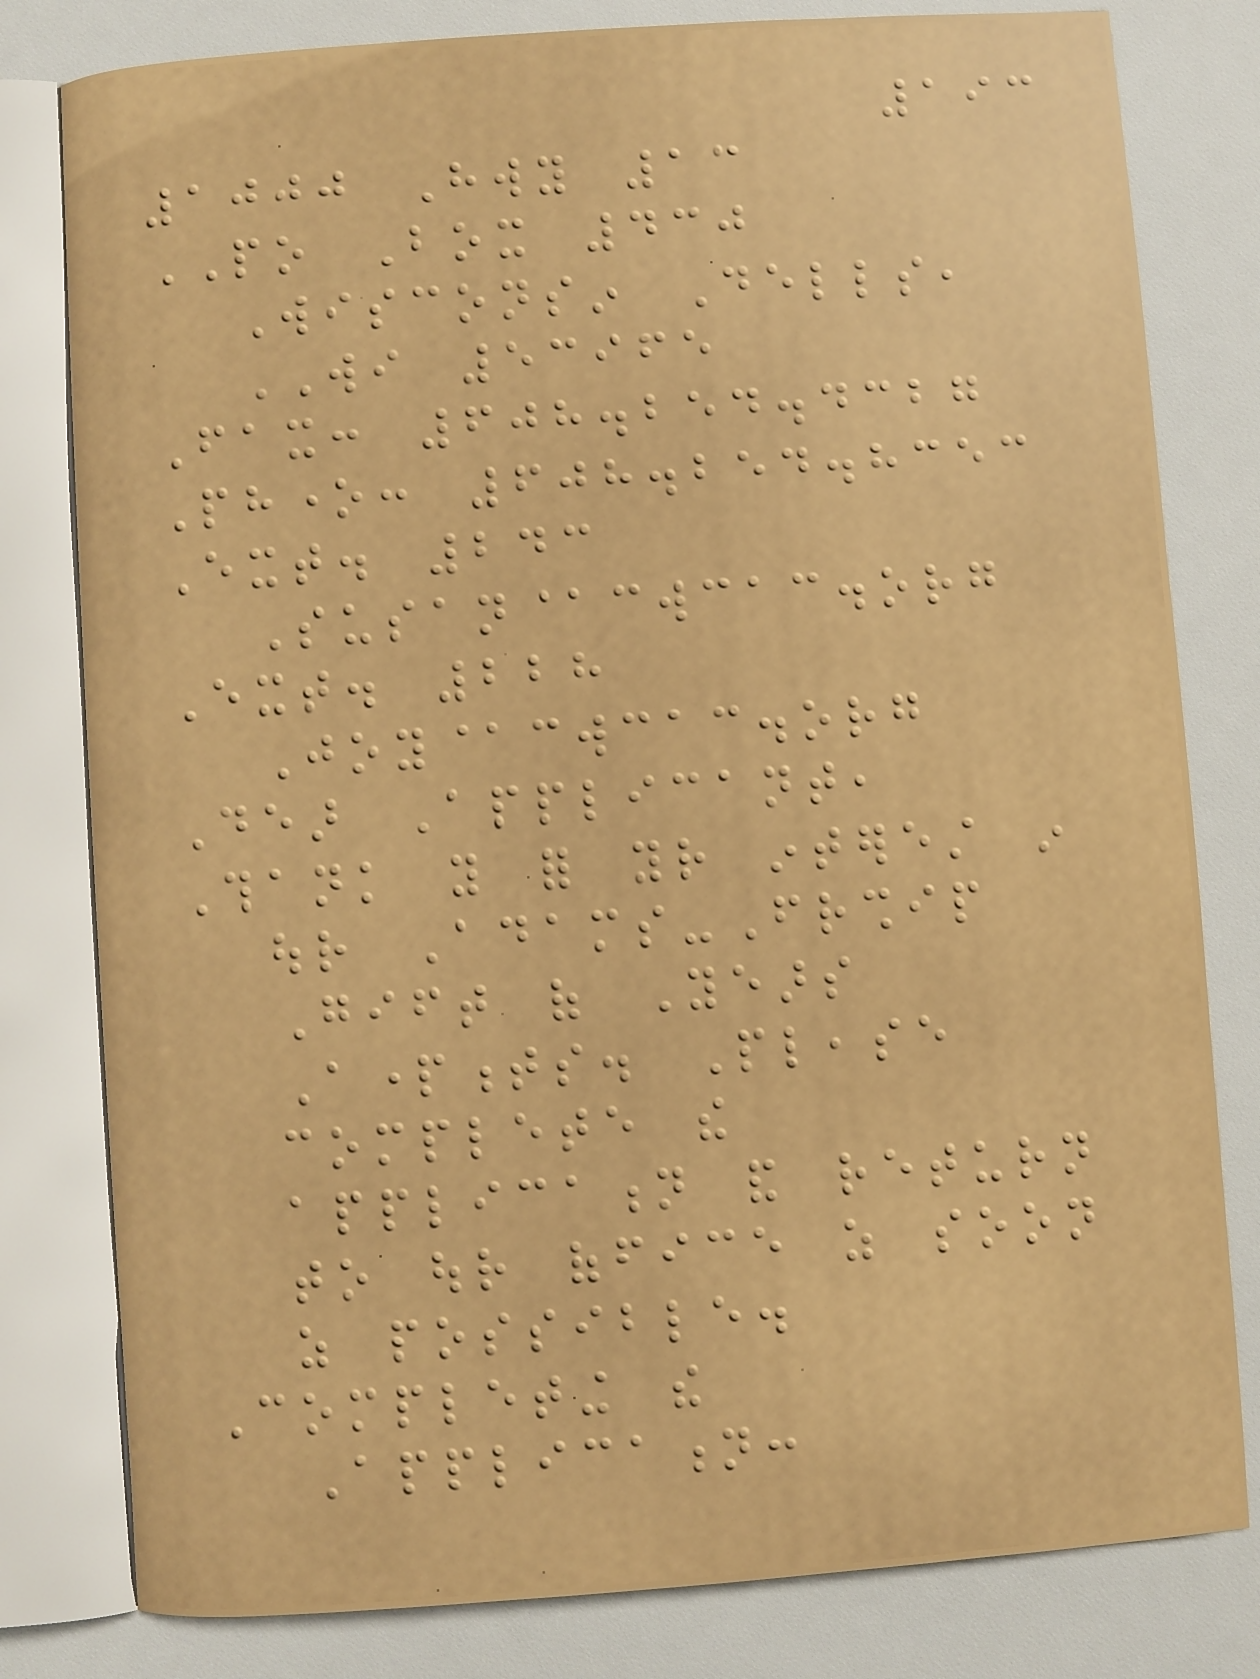193
1000 Hwy 13
PO Box 430
Wisconsin Dells,
WI 53965
Fax: 608.254.4327
Phone: 608.254.8353
Ext. 243
Susan@cwcac.org
Ext. 228
Joy@cwcac.org
Dear Applicant,
Thank you for your interest in
our Adams-Friendship
Gift of Years
Apartments. Please
complete the
application and return
to our office as soon
as possible.
Completing the
Application:
